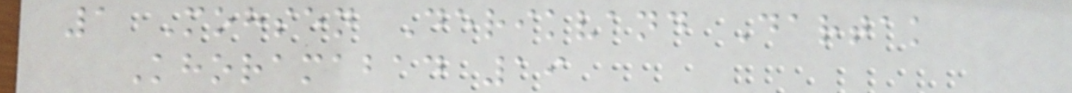1 Mohsen Derikvand Dartak
Khoramabad 19
